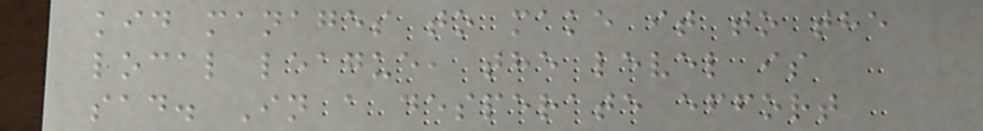kid manages to make it to the
local league, the level is
sad. In a desperate effort
